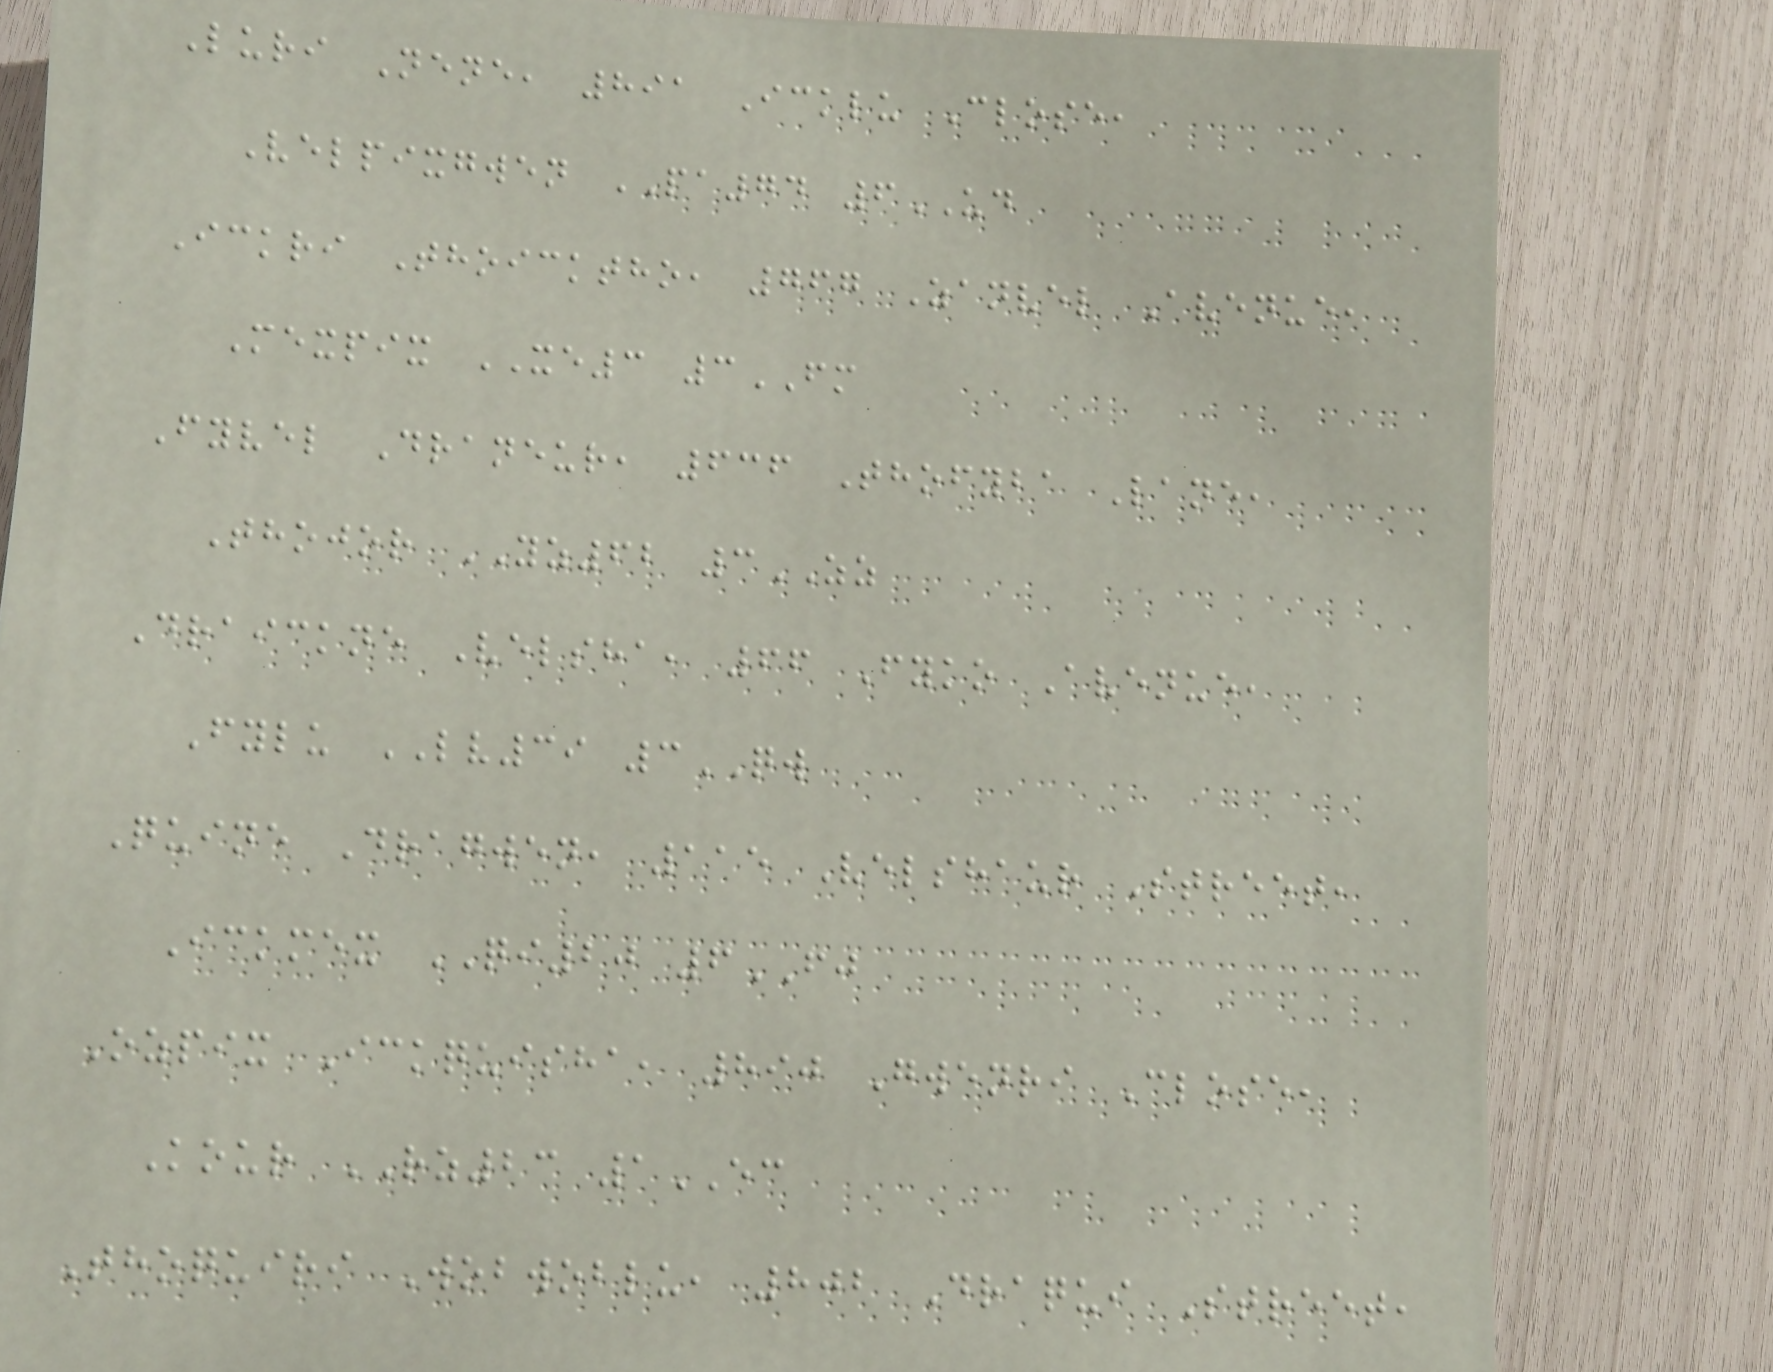Luri Nene, 891 Icklu Close,
Velpixgwen PA74 6UD
Ickri Thoicktho, 767 Zanvel Avenue,
Mexpix XE3 3FM
Fyvel Draneur, 636 Thofyba Lane,
Thojor YZ62 3ZZ
Draickne Velsha, 66 Fyko Avenue,
Fylu LV39 3QW
Quine Dragwen, 115 Velshaur Street,
Ickmex QI20 6FJ
Ozpix Ickquisha, 890 Gwenri Close,
Kour RZ23 1EC
Thoquiri Wobwoblu, 802 Draqui Street,
